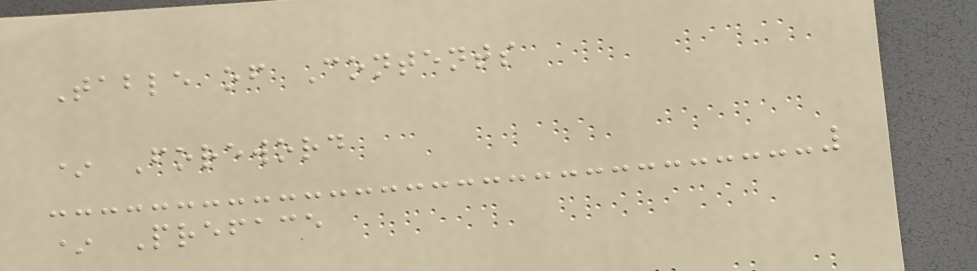Table of Contents
* Foreword
* Preface
